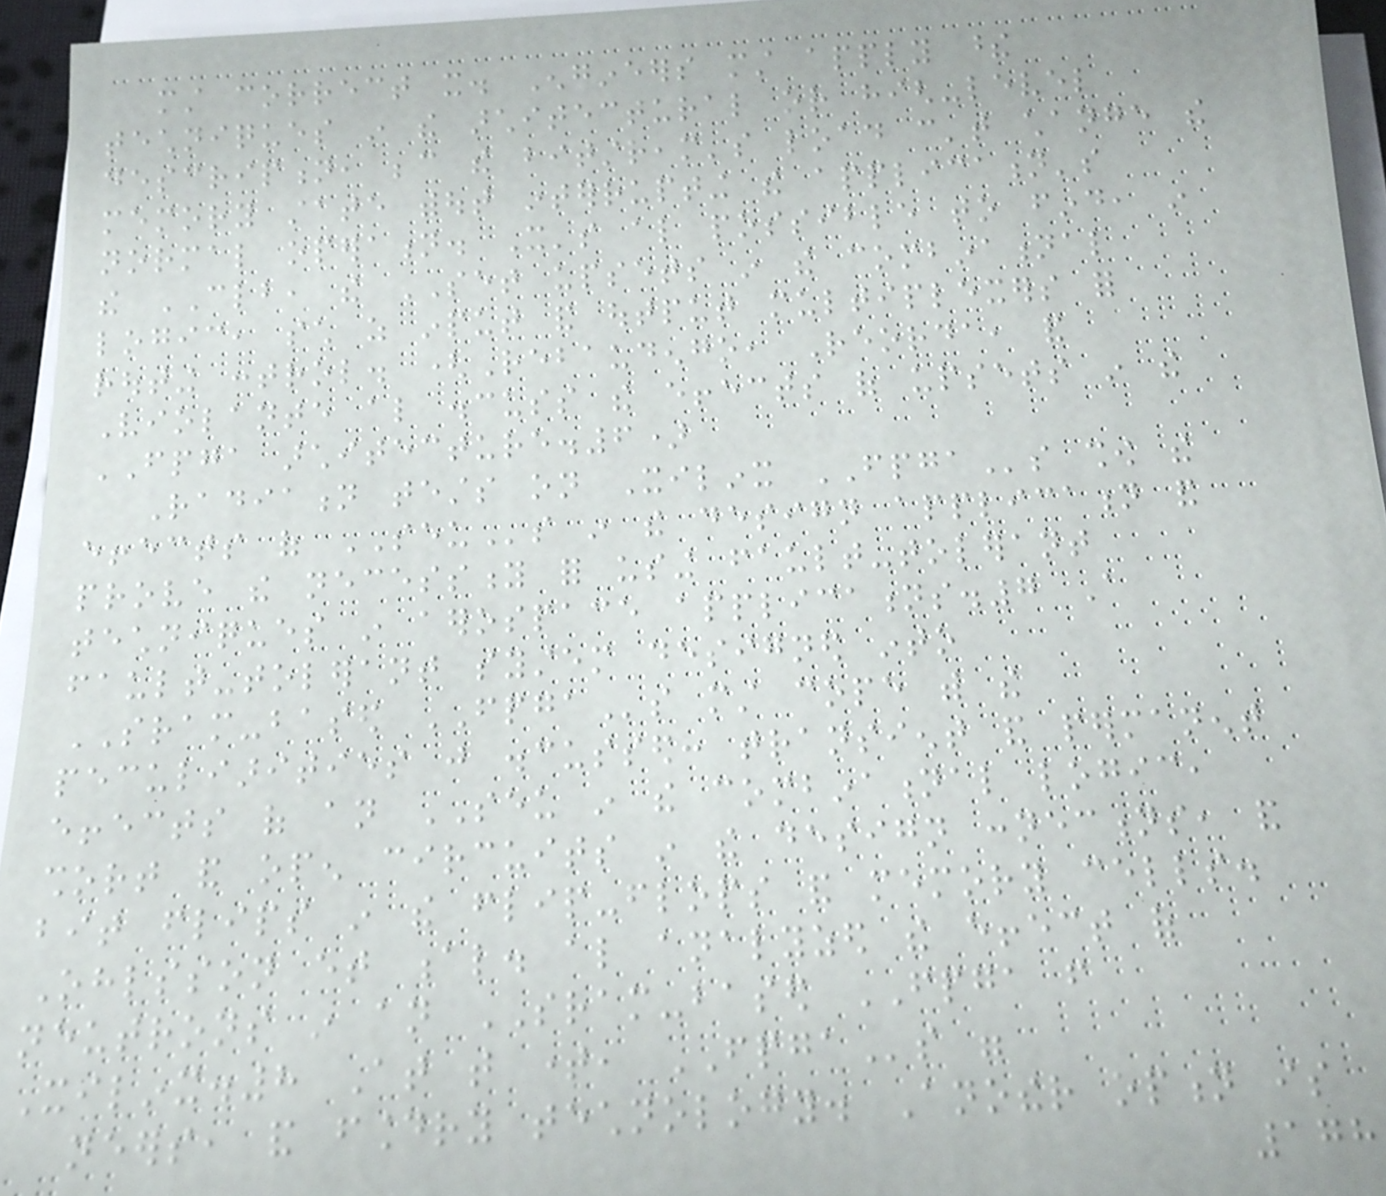must correct it. Engineers must apply these
techniques in the architectural or high-level
description, because the bitstream's load can't change the
memory state without interrupting the application's
normal operation. It's also possible to find, in
the CLB, the SET upsets in the combinational
logic, such as input and output multiplexers for
routing control. (Rebaudengo, Reorda, and
Violante also discuss the effects of upsets in the
FPGA architecture.6)
Radiation tests on Xilinx FPGAs show the
effects of SEUs in the design application and
prove the necessity for using fault-tolerant
techniques in aerospace applications.7 A
fault-tolerant system designed into
SRAM-based FPGAs must cope with the
peculiarities just discussed: transient and permanent
effects of an SEU in the combinational logic,
short and open circuits in the design connections, and
bit flips in the flip-flops and memory cells.
Ohlsson et al. also analyzed the effect of
neutrons in an SRAM-based FPGA from
Xilinx.8 At that time, FPGAs were
neers, and foundry technology. Another option is
178
